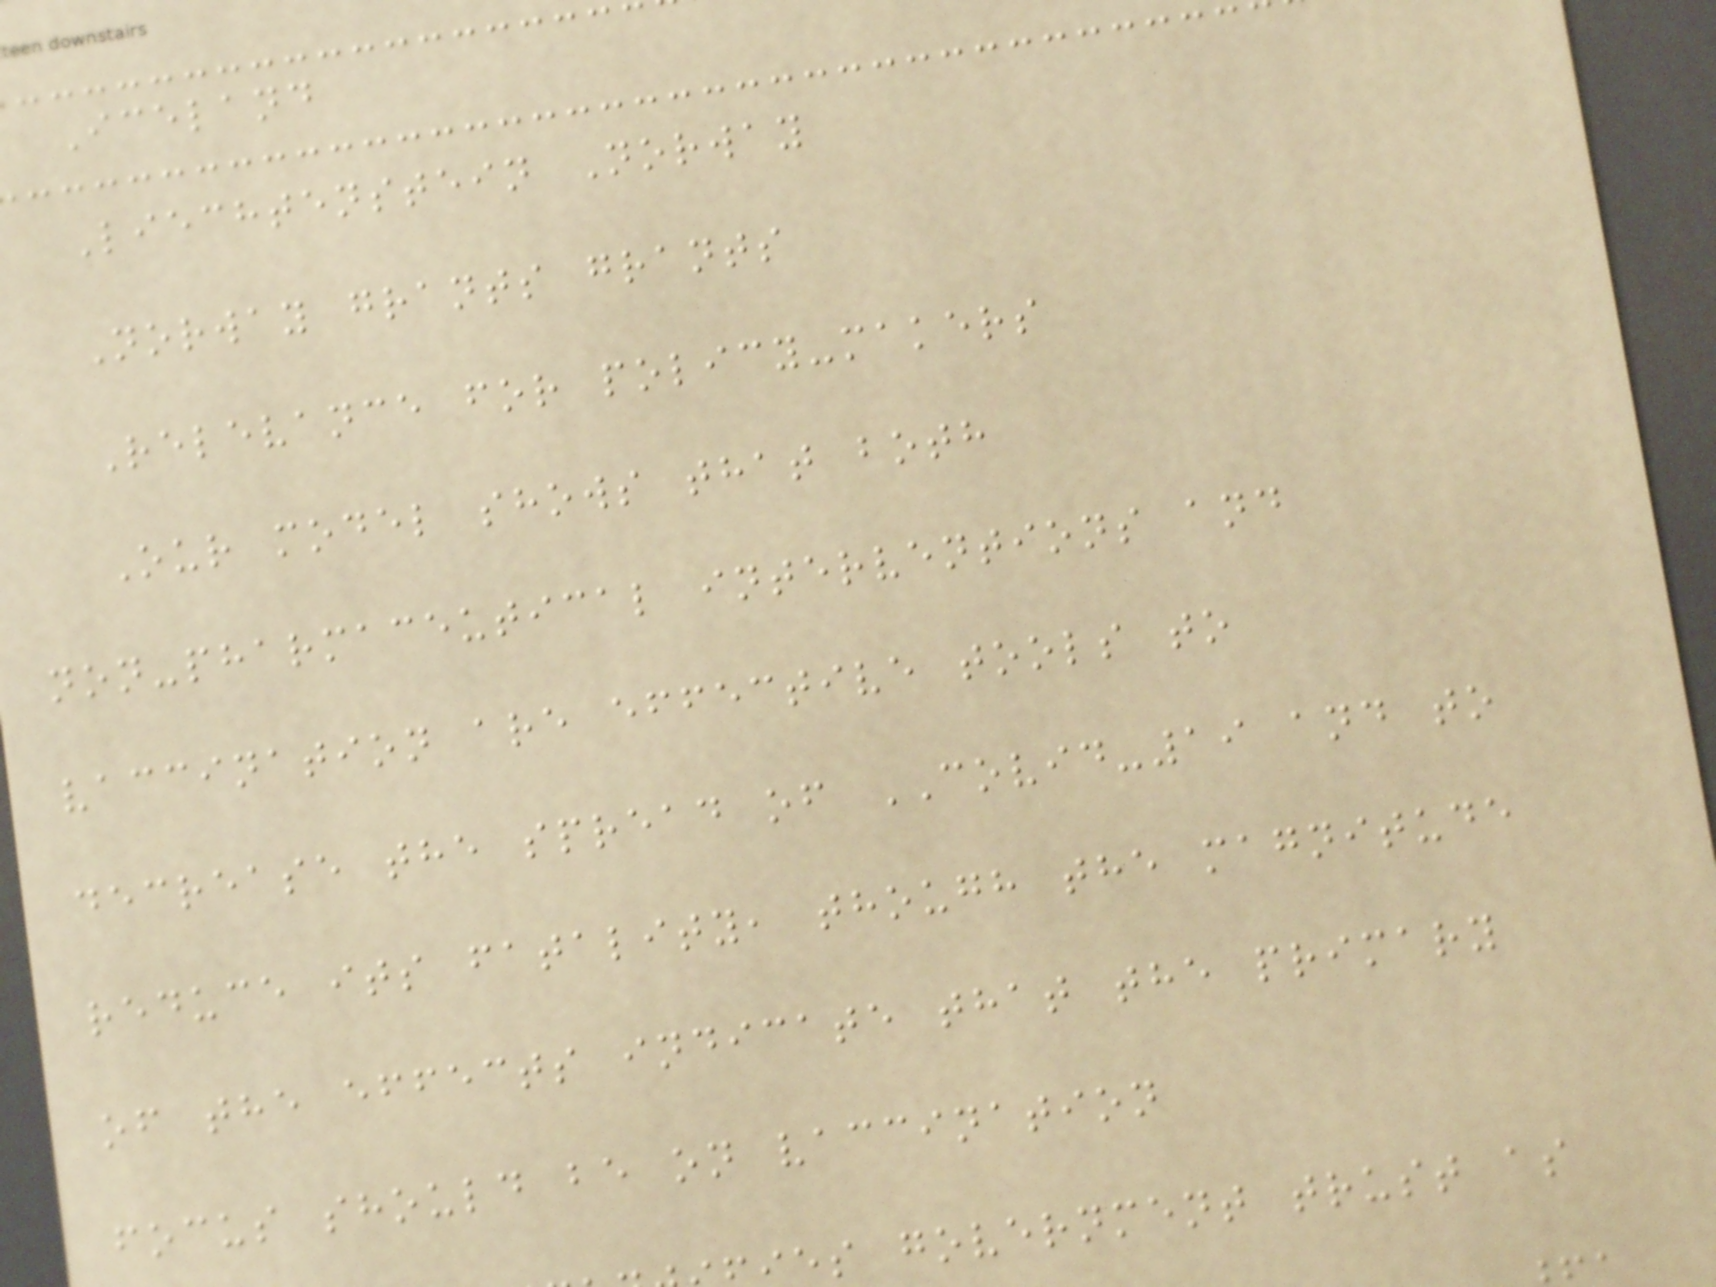Iceland
Liechtenstein Norway
Norway grants grants
Relevance for policy-makers
Our model shows that both
non-pharmaceutical interventions and
vaccination are effective tools to
decrease the spread of COVID-19 and to
reduce its fatality, though the magnitude
of the effects indicate that the primary
focus should be on vaccination
es government trust as
